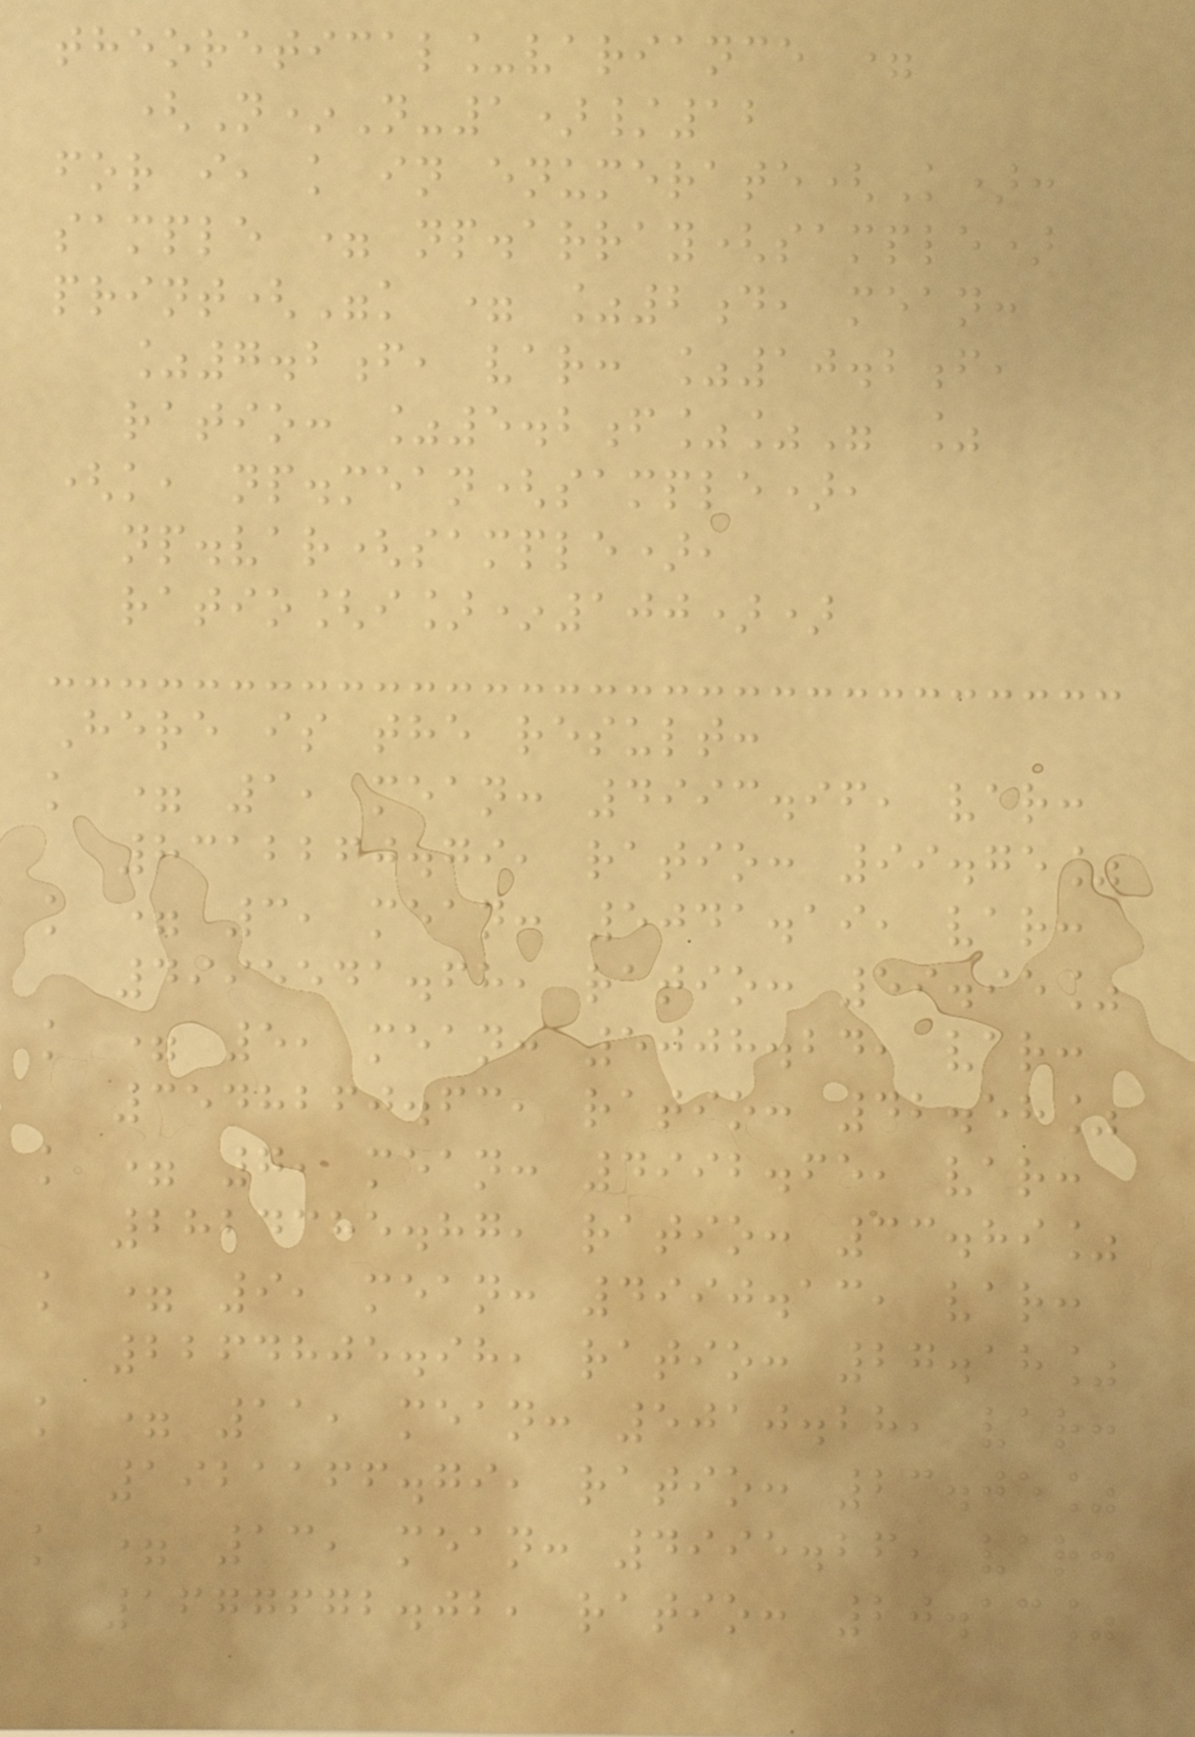theoretical_variance =
(N*N-1)/12
for i, k in enumerate(K):
sample = np.array(sample)
print("k = %2d, mean:
%7.2f, var: %10.2f,
ratio: %5.2f%%" %
(k, np.mean(sample),
np.var(sample),
ratio[i]*100))
Here is the result:
k = 1, mean: 4993.96, var:
8312260.79, ratio: 99.75%
k = 3, mean: 5041.19, var:
4995541.68, ratio: 59.95%
k = 5, mean: 5008.24, var:
3548260.63, ratio: 42.58%
k = 7, mean: 4992.65, var:
2824385.87, ratio: 33.89%
k = 9, mean: 4990.13, var:
2264805.98, ratio: 27.18%
k = 11, mean: 5010.28, var:
1921166.79, ratio: 23.05%
k = 13, mean: 4995.26, var:
1677672.02, ratio: 20.13%
